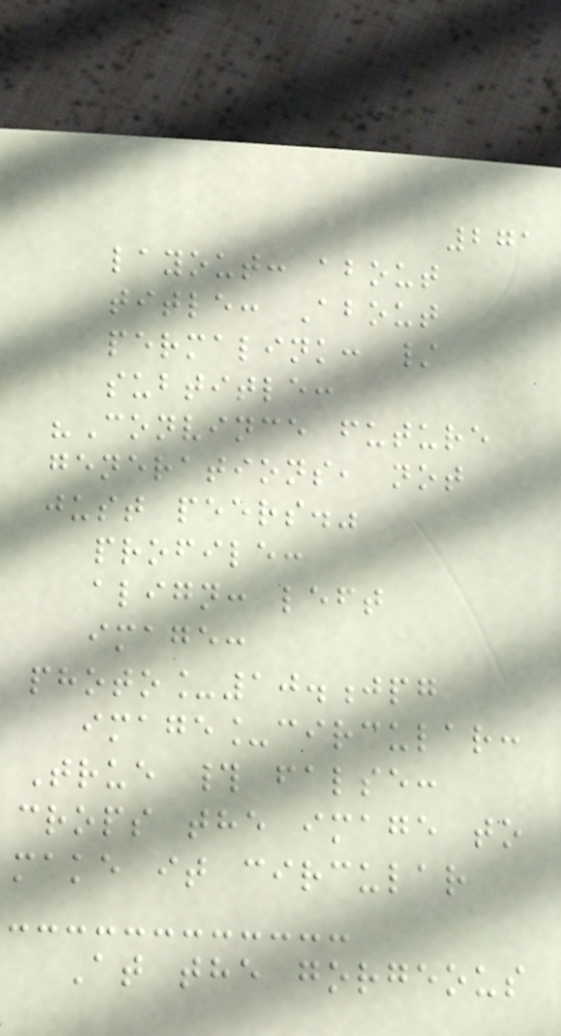271
layout: about
title: About
permalink: /
subtitle:
"Convince future
generations, not
just peers."
profile:
align: left
image:
photo_10.jpg
image_circular:
True # false:
crops the image to
make it circular
At the gorgeous
